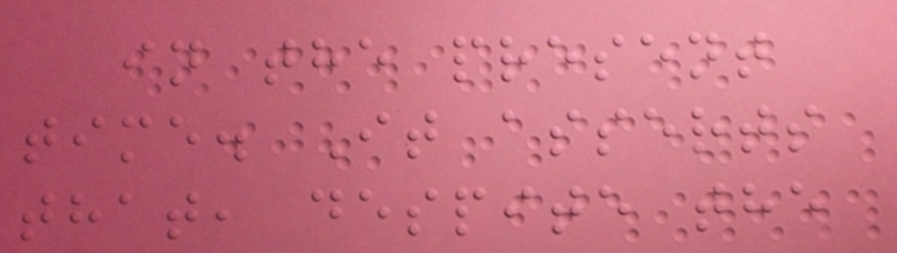in the present
time. It asserts
that, despite the
